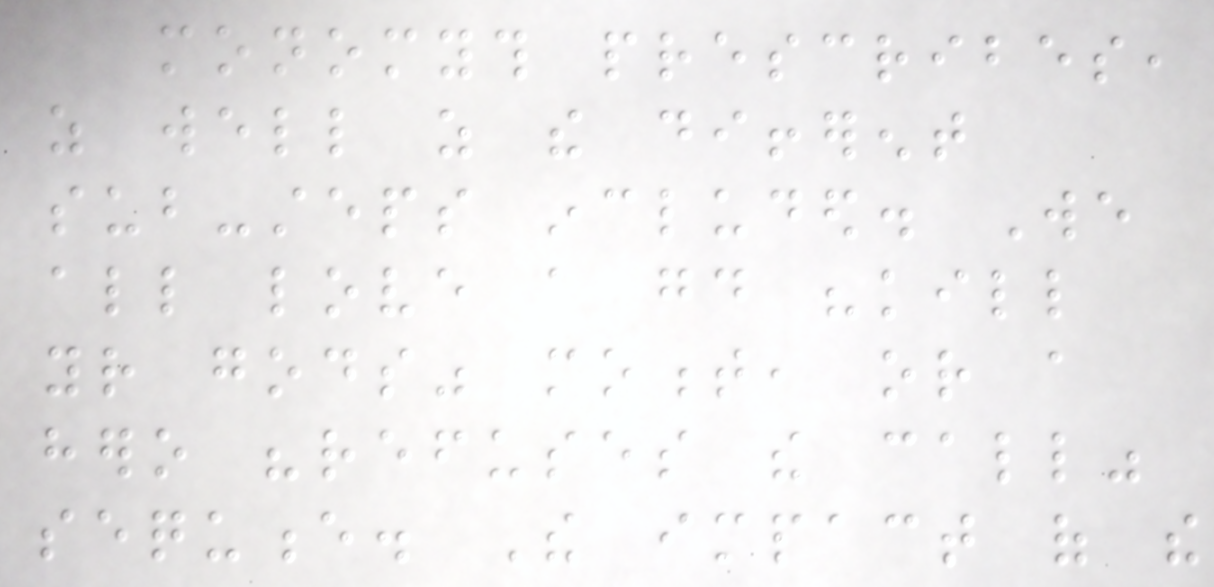monomyth prescribes,
as well as the different
sub-steps included. We
all love a good "kill
your gods" moment, or a
hero "refuses the call"
sequence. The impact of the
